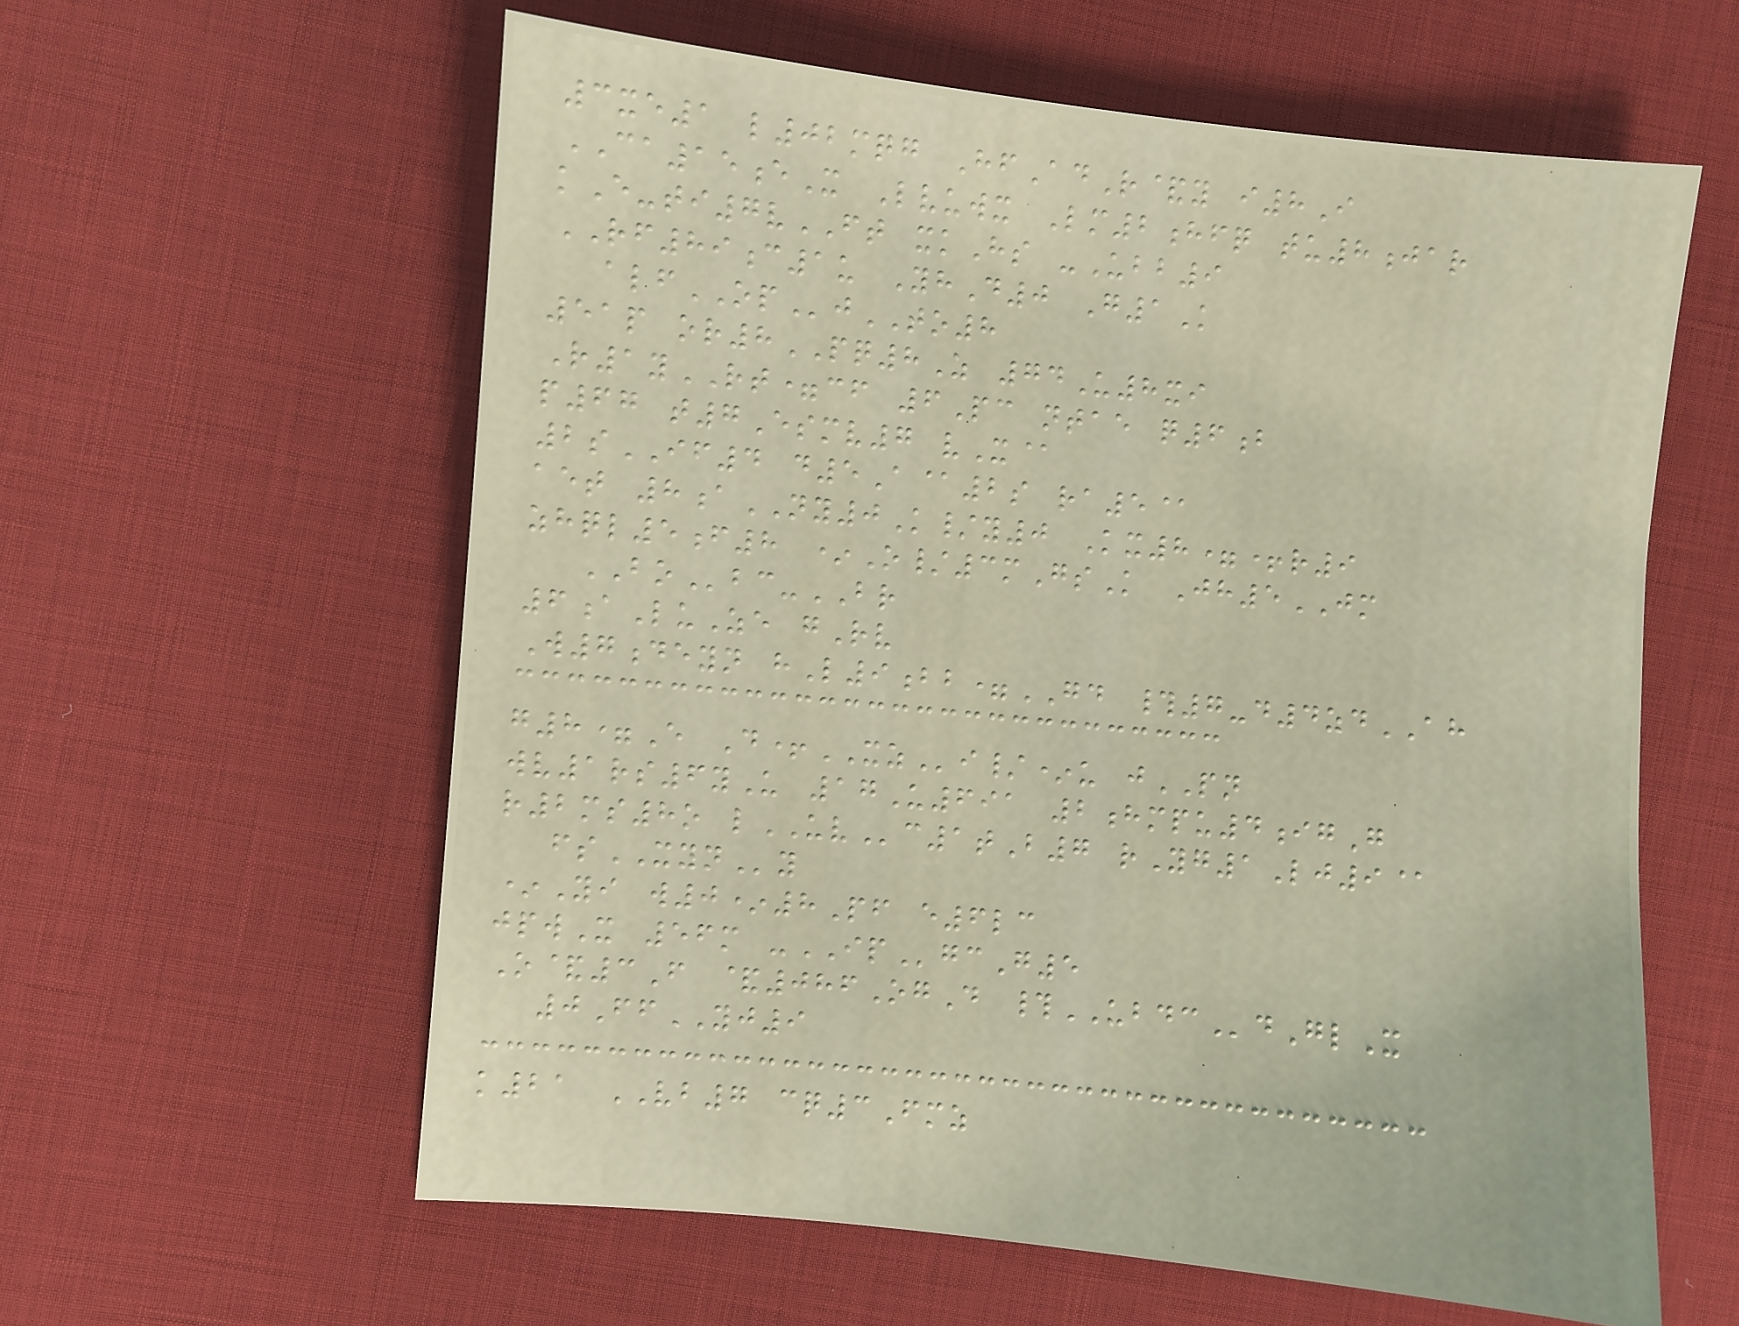3xe1 l02mqg HfAdR&y i8I
CA15eX Lvuwx Lm2hfq tu8jar
kE-ti7vFT xkHs -Ubb9
RF89c1u YhD0 G1K
alfOPjTO8
51p or8PQ8Z 74U8xi
R1yRT=cf 6Pc ntae q6b
p67 t7Esmv7 vX@
2sIF4 d5A@2s ra5@
aet 8aNY0K/y0 Kx8=+r9
zhql5f8 *O/3mGsK Jh5JM
BObc-BR
6aLuZe gRv
W7deyn hL9bb=GD #7-d4zdAH
g8=E D+XZi/*u jPN
wv1rs6yU 17U691 2hmpu4igG
r2ms8o lUVc1tB7 rYg1Lj9@
fsXYNy
*Yi w0*8Pf e6lc
jpwX 56m -IPgcG5
O&3F &086OgD #UBDCdGlX
0FfYJ9
k21 VB7 cq3Fmz
